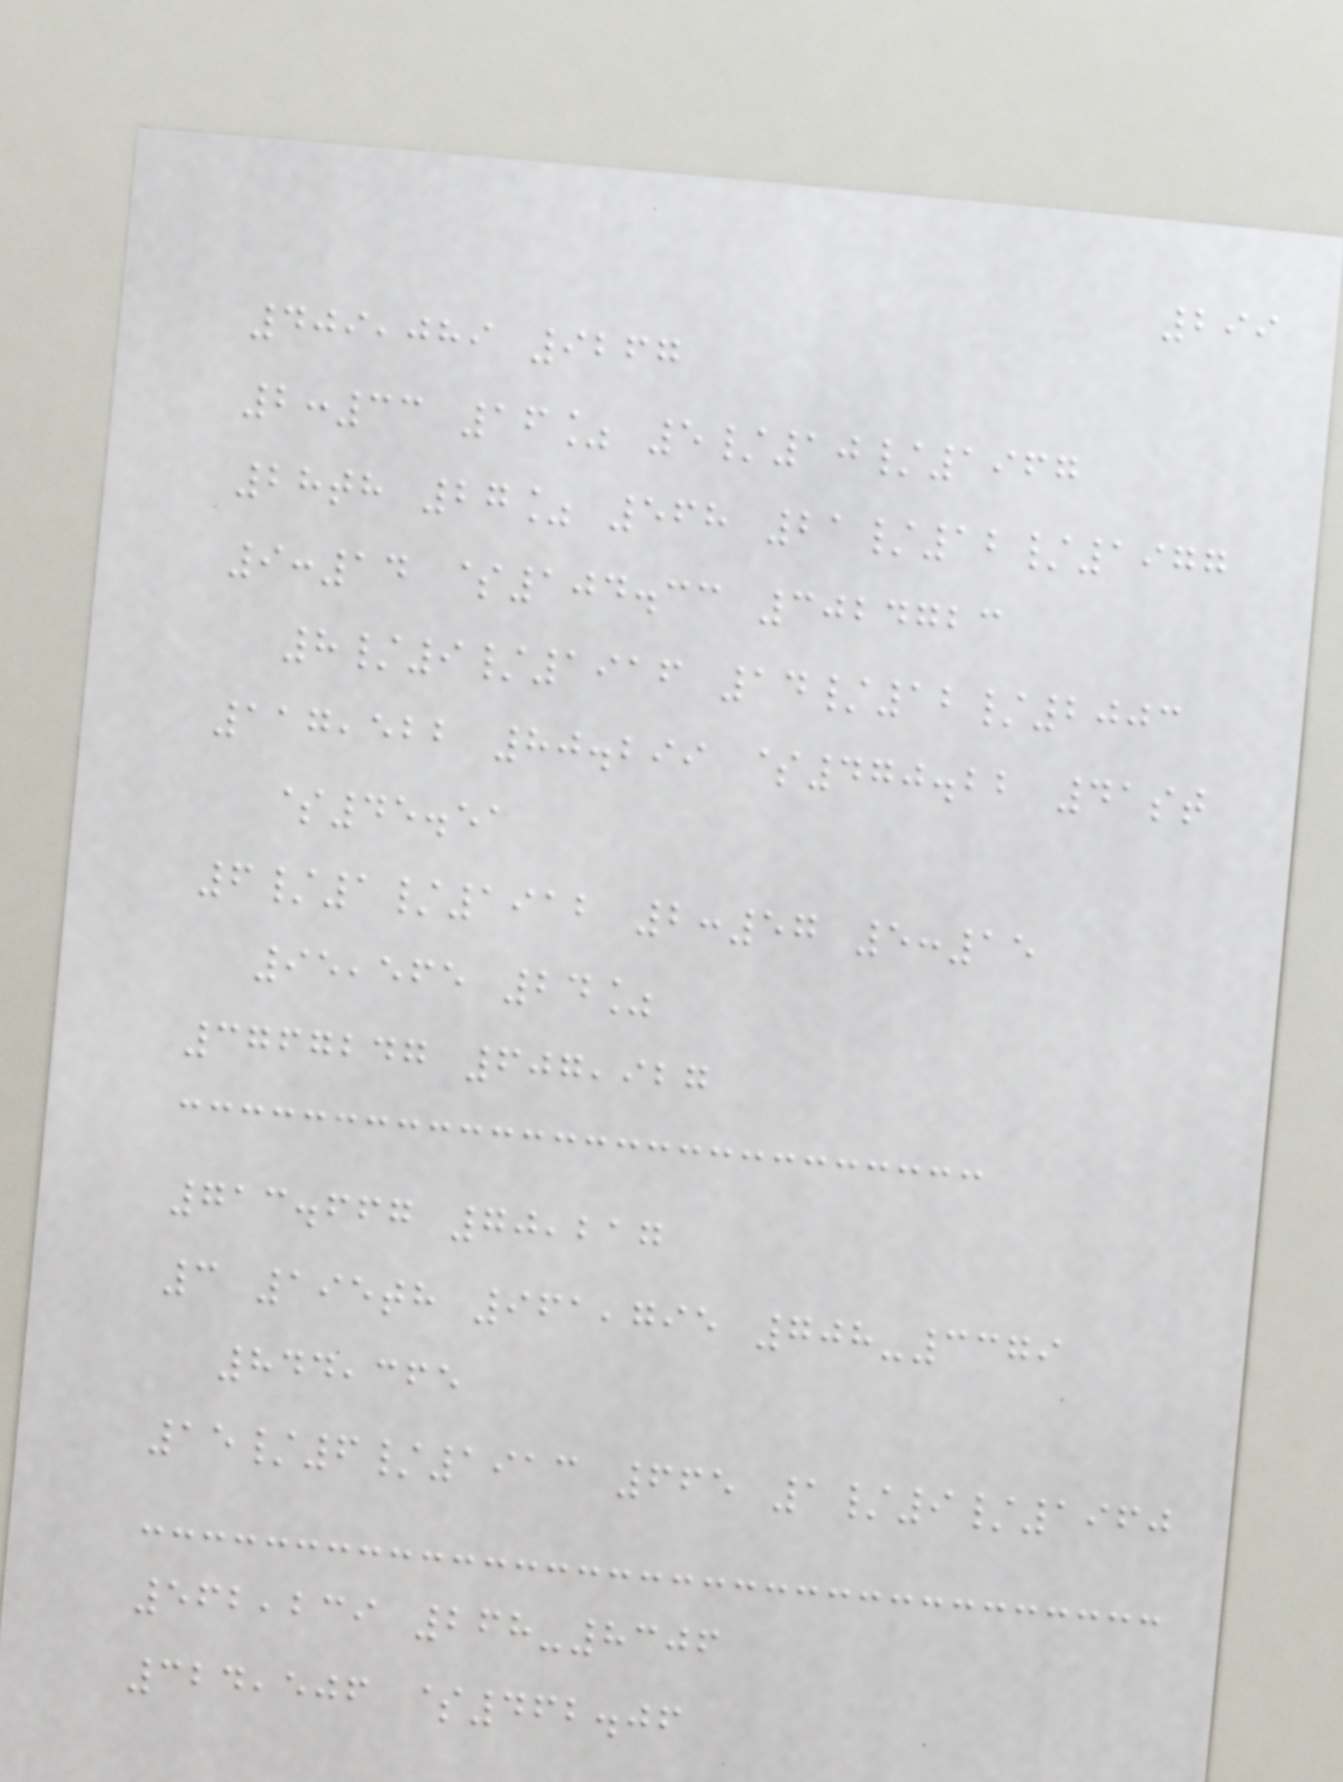299
409,089 9267
2:33 16% 5/10/1967
28th 27% 568 21/12/1977
9:14 $104.33 3024723
8/9/1916 14/12/2003
117,522 80.299 $470.22 41st
$45.51
6/1/1912 2:57 5:15
95,565 24%
3767247 607,927
713.667 70,217
3 195th 961,795 708-3379
844,365
15/6/1913 665 1/9/1960
562,239 268-8306
324,506 $462.06
